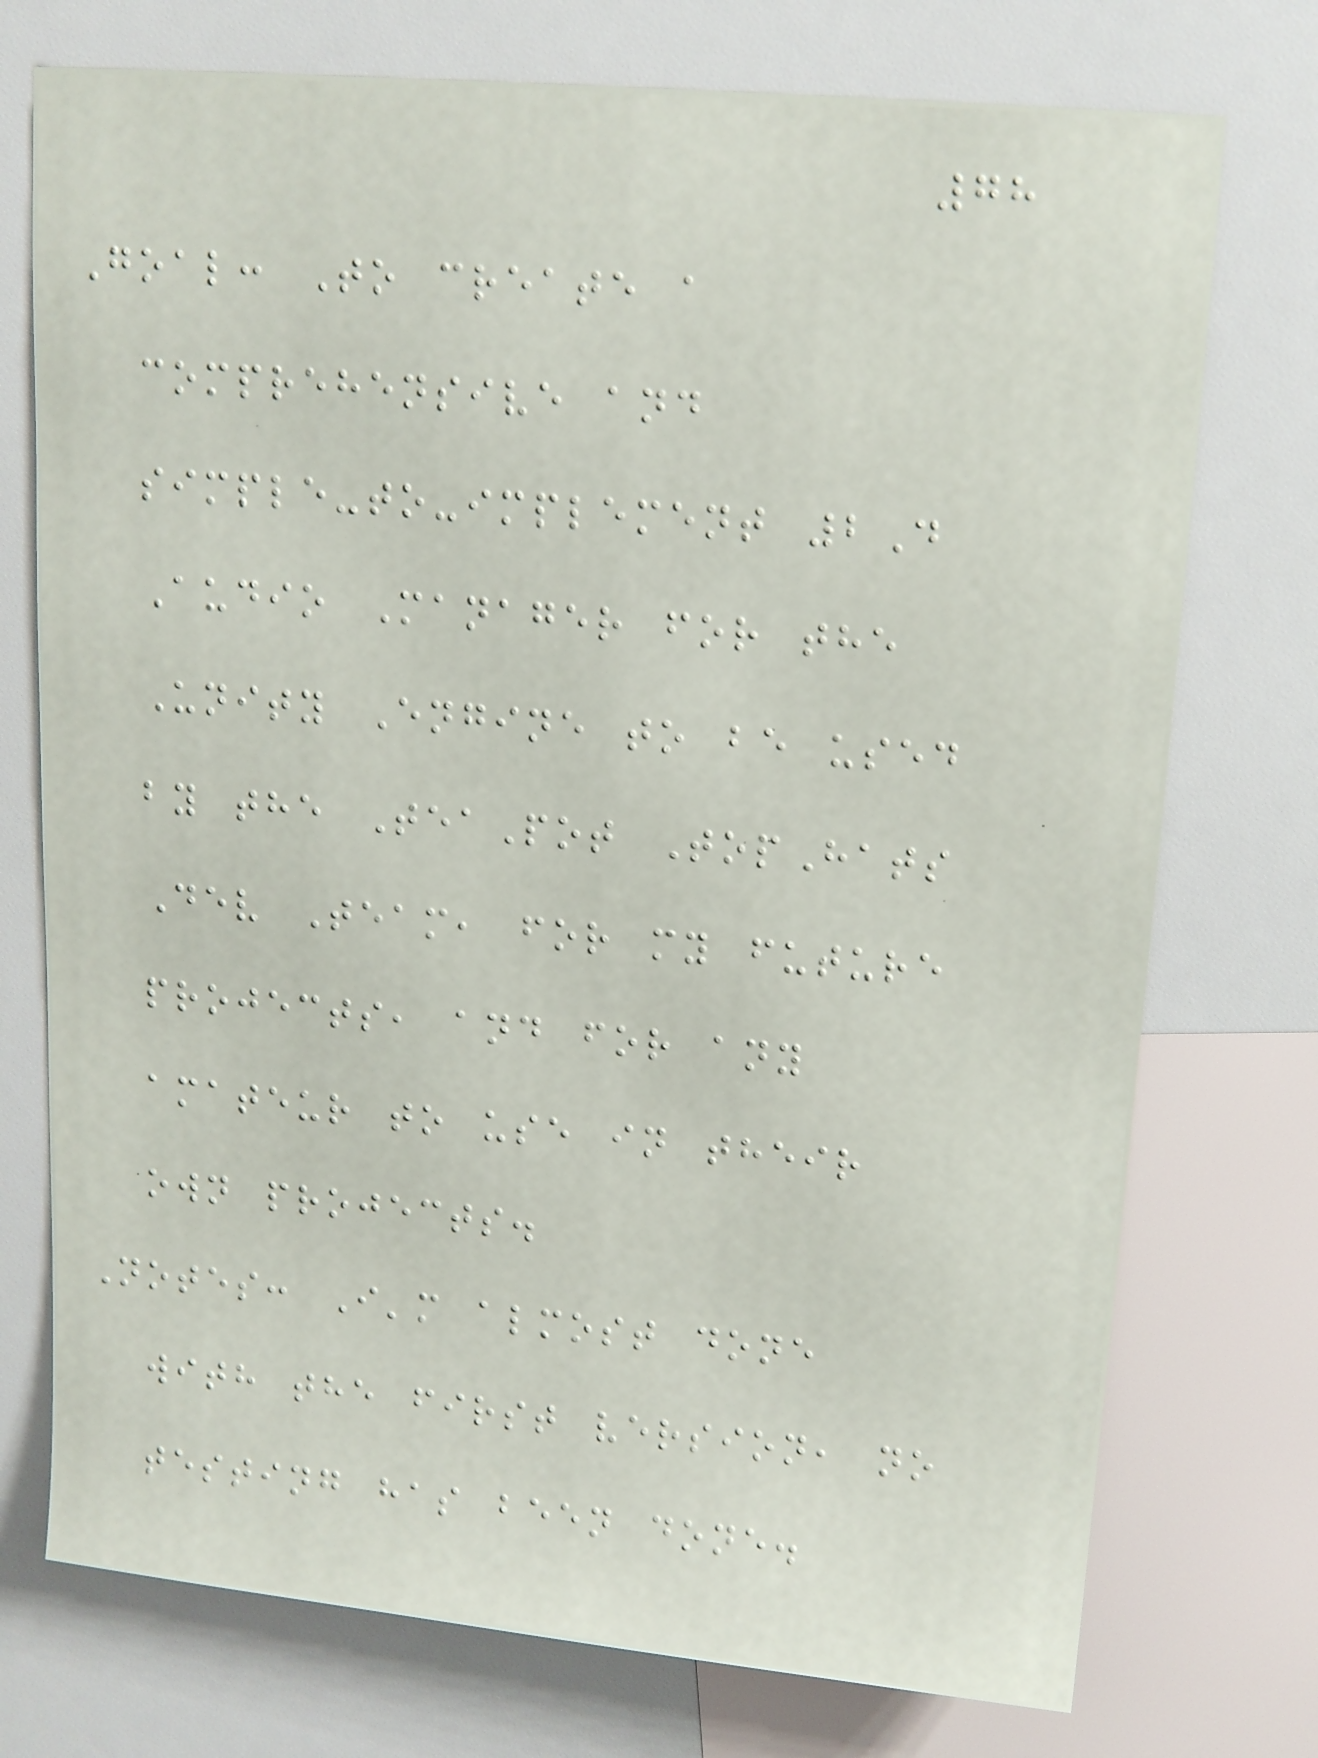78
Goal: To create a
comprehensive and
simple-to-implement 2D
Audio Manager for the
Unity Engine to be used
by the TeaPot TopHats
Dev Team, for my future
projects, and for any
amateur to use in their
own projects.
Notes: I'm almost done
with the first version, no
testing has been done.
